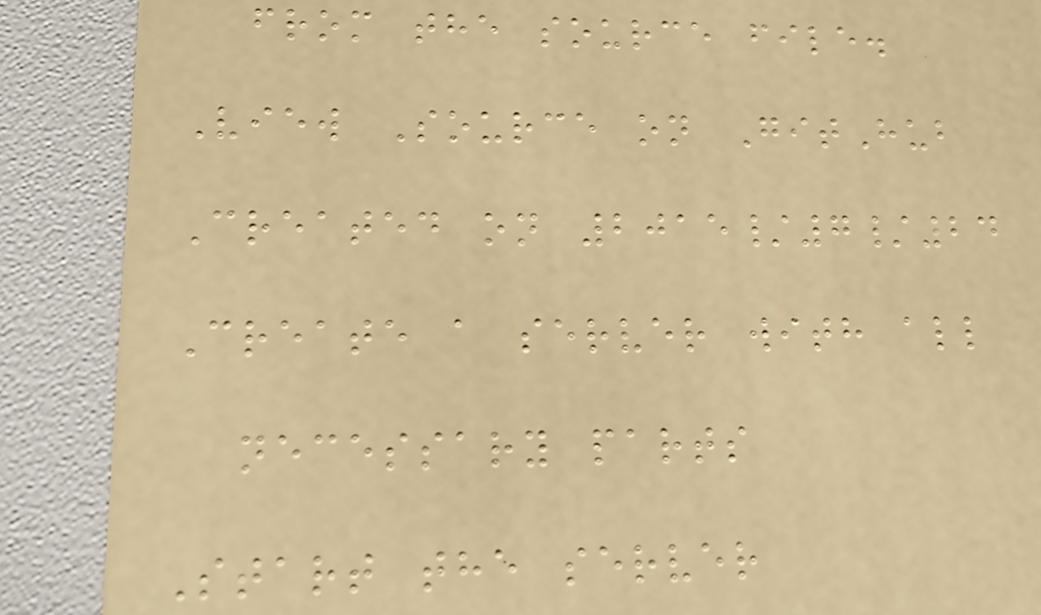from the source file.
View Source on GitHub
Created on 2015/7/24
Create a server with all
necessary parts
Start the server
